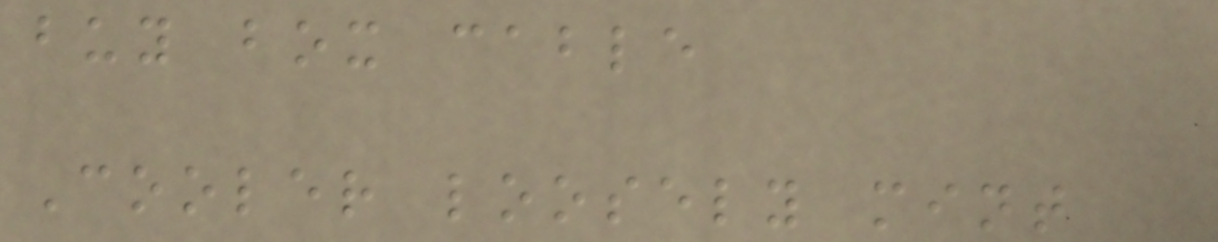buy box cable
Cooler loosely mint
